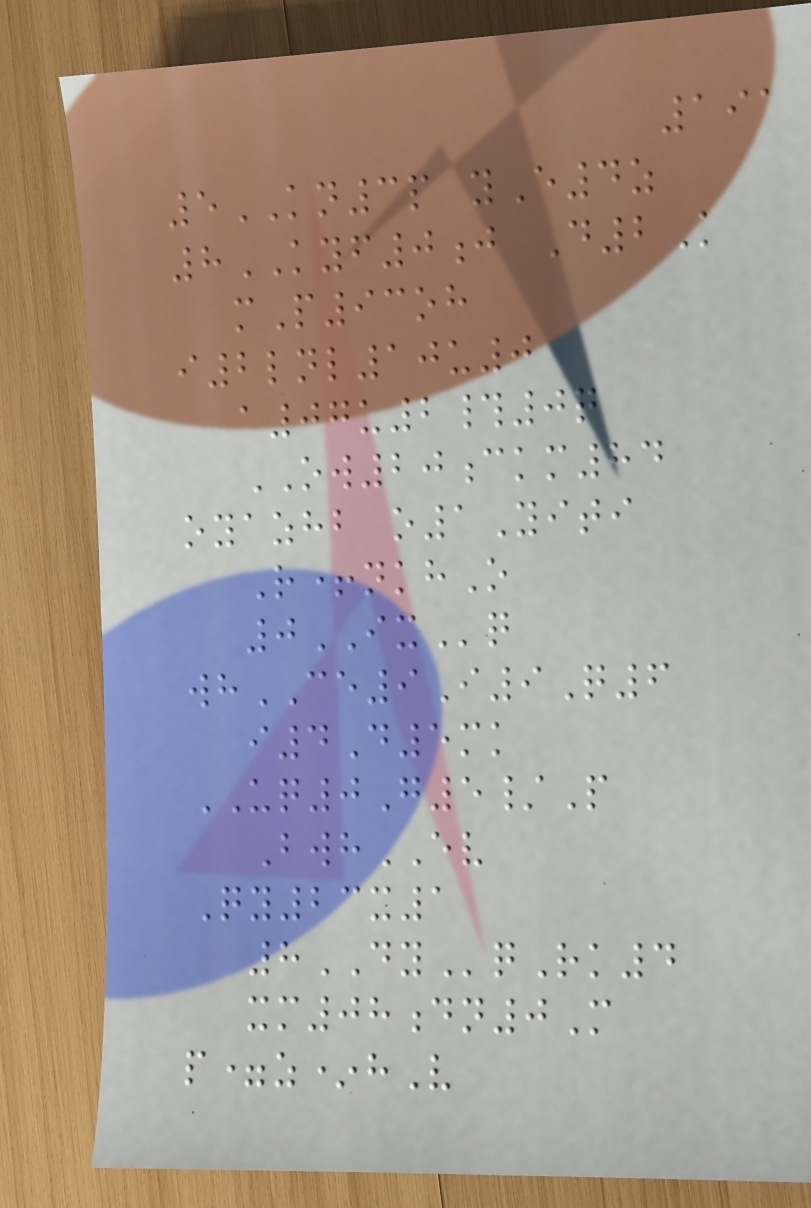191
5KN3p yE4z
8KYF0j D2K
mP93oh
i2lnl10u0
a07u2#0q
OW20ckm84
oyazhb o1Yiti
R+nkhO
0IXq
whCE9I9Q6
i4D5mk
UQ0G5/P
BwhEV
Qy23x1
8DYqRk4
xm08dn0M
p=z*hV
